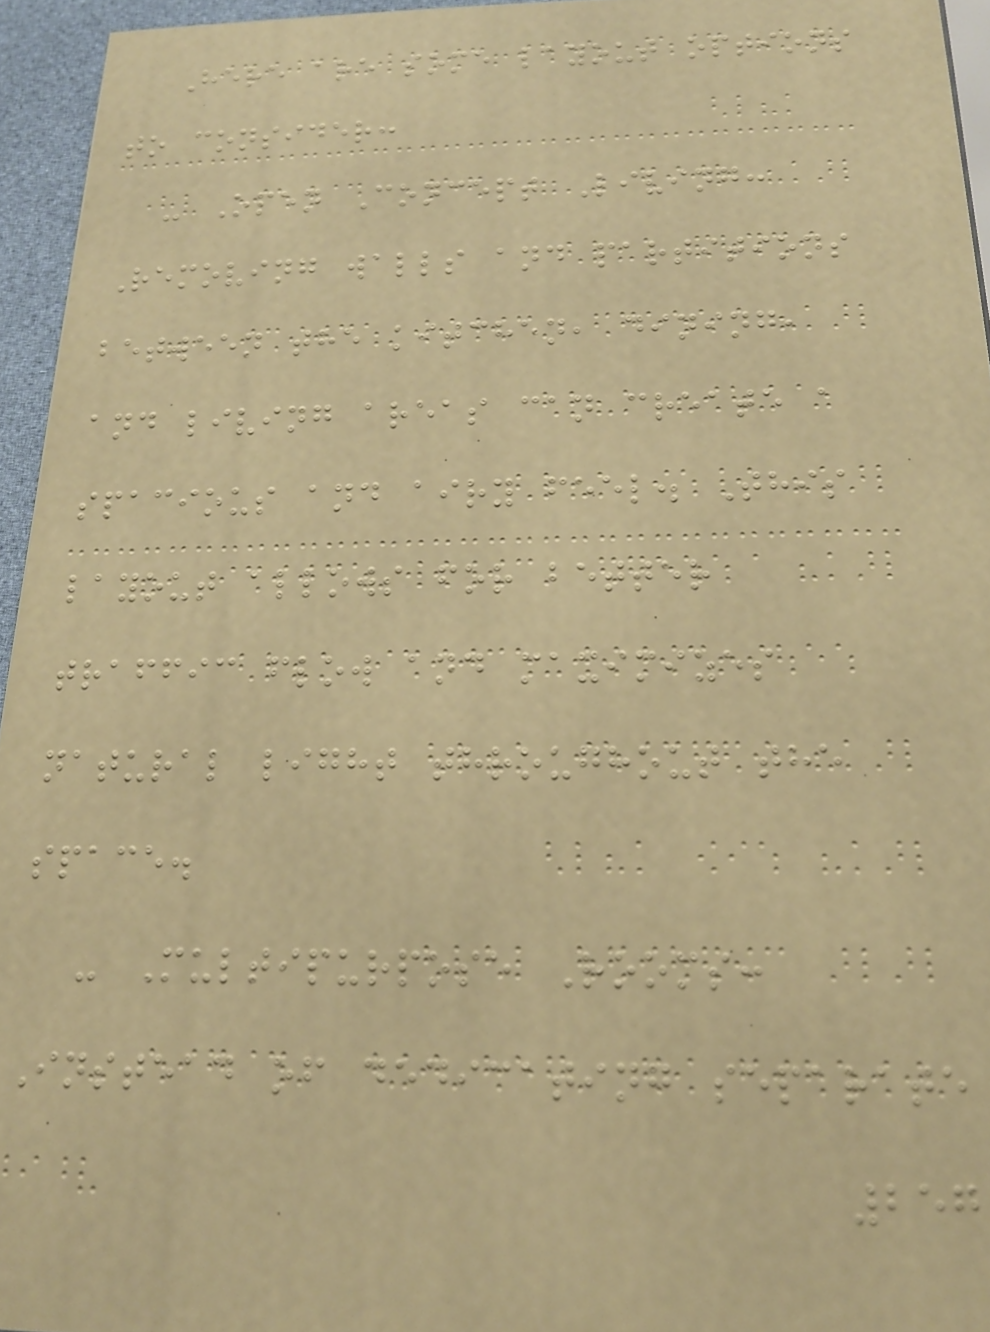Here are some layout options
to consider:
- Open Concept Living:
Removing walls and partitions
between the kitchen, dining,
and living areas can create a
spacious and airy feel. This
layout allows for better
traffic flow and maximizes
natural light throughout the
space.
- Multipurpose Rooms:
Instead of dedicating separate
257
